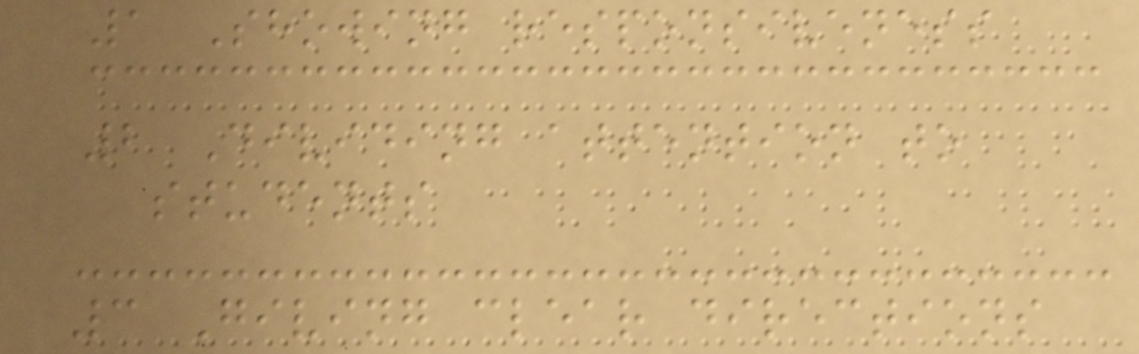1 Showing responsiveness
2 Dividing attention to
students
3 Giving clear directions
